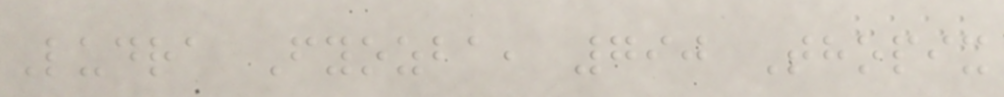Ludra Fyozba, 790 Thopix
